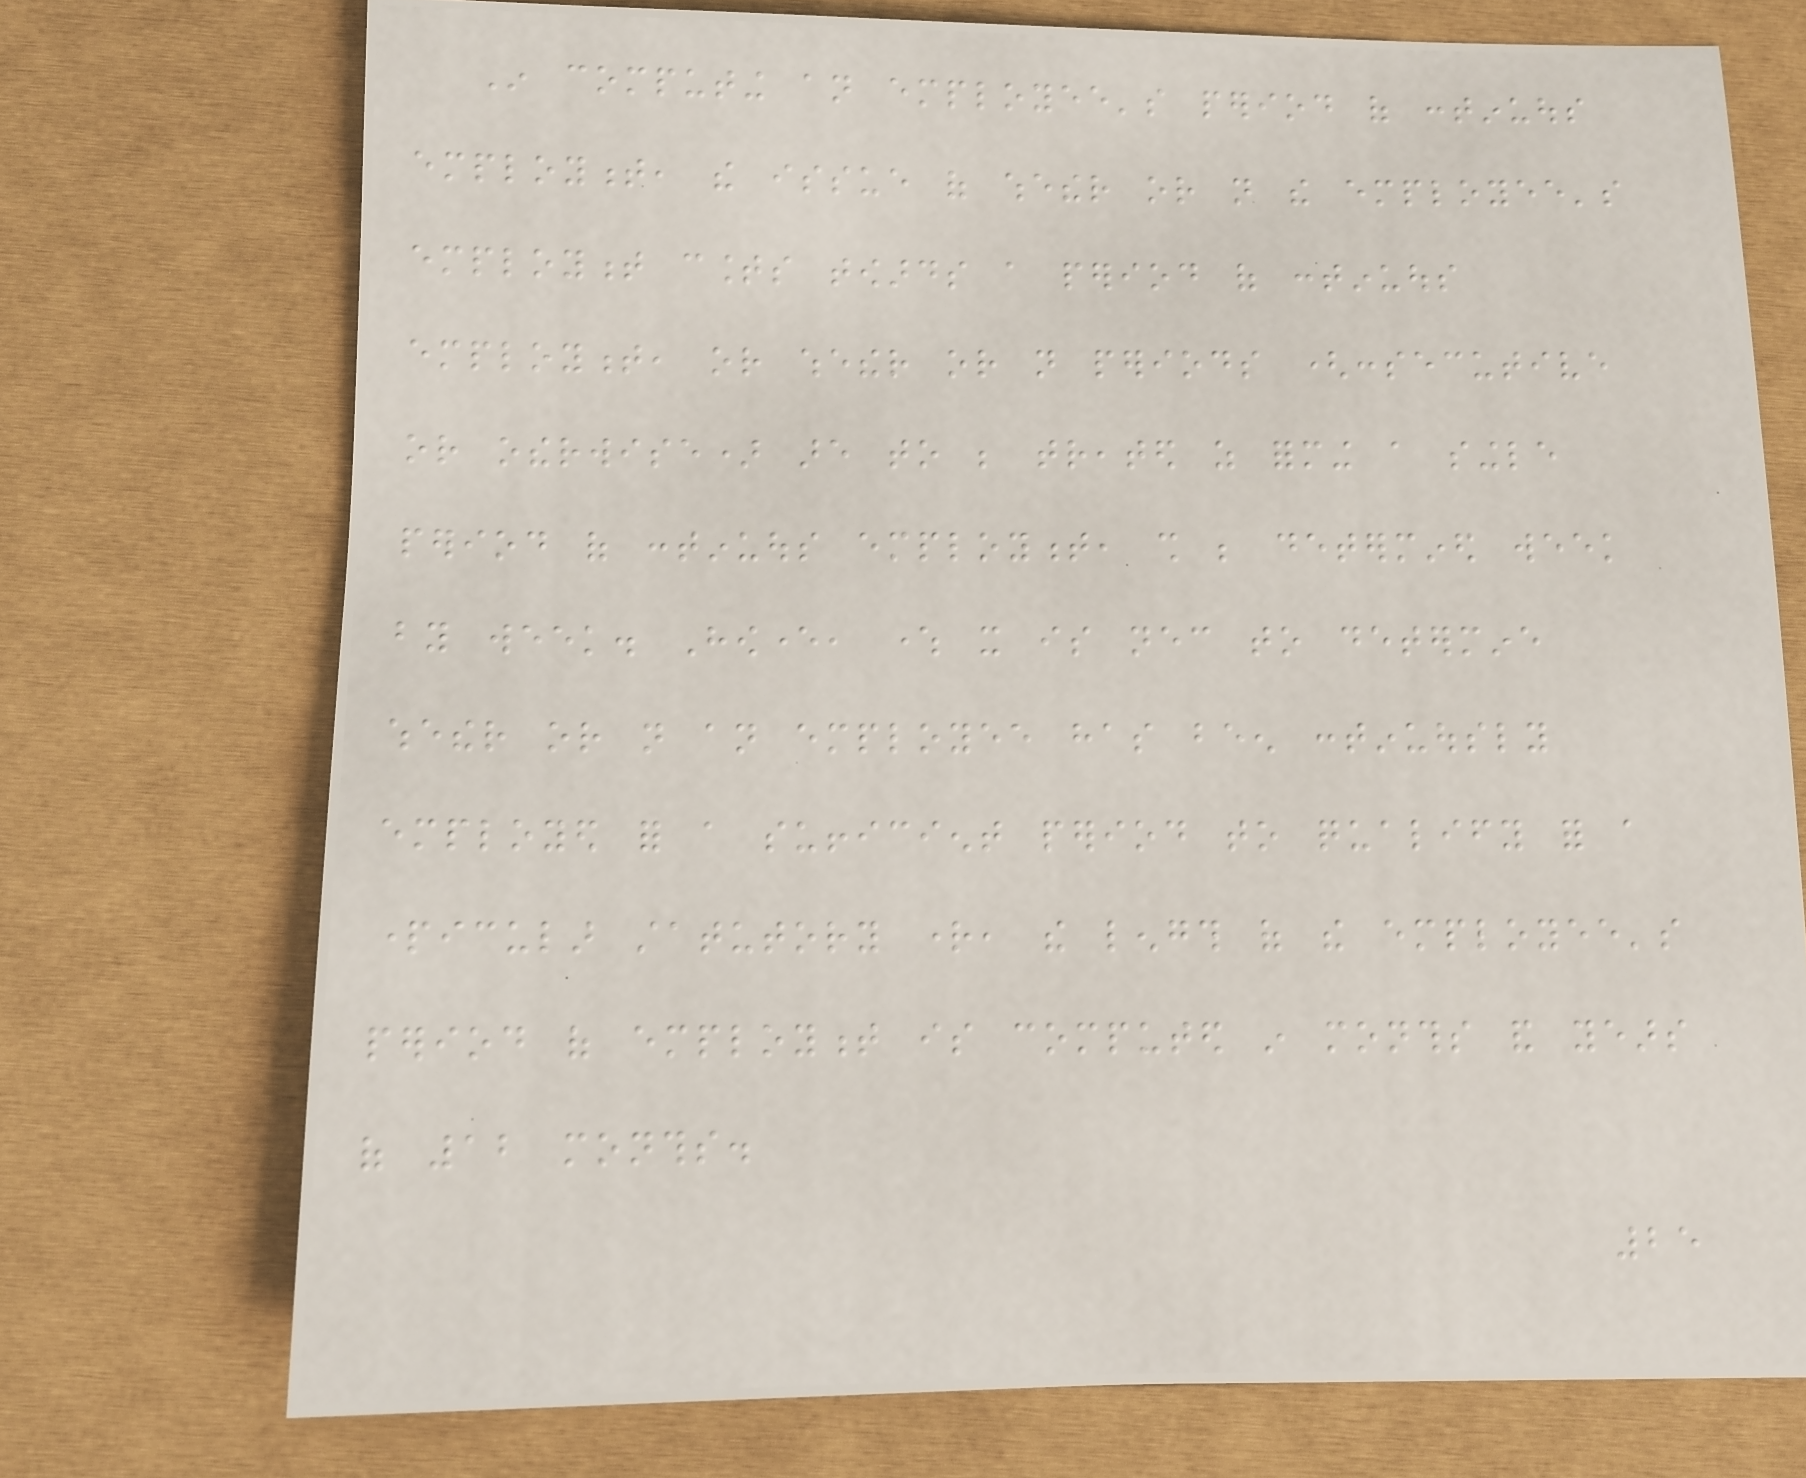In computing an employee's period of continuous
employment, the issue of whether or not the employee's
employment counts towards a period of continuous
employment, or whether or not periods (consecutive
or otherwise) are to be treated as forming a single
period of continuous employment, shall be determined week
by week. However, where it is necessary to determine
whether or not an employee has been continuously
employed for a sufficient period to qualify for a
particular statutory right, the length of the employee's
period of employment is computed in months and years
of 12 months.
25
